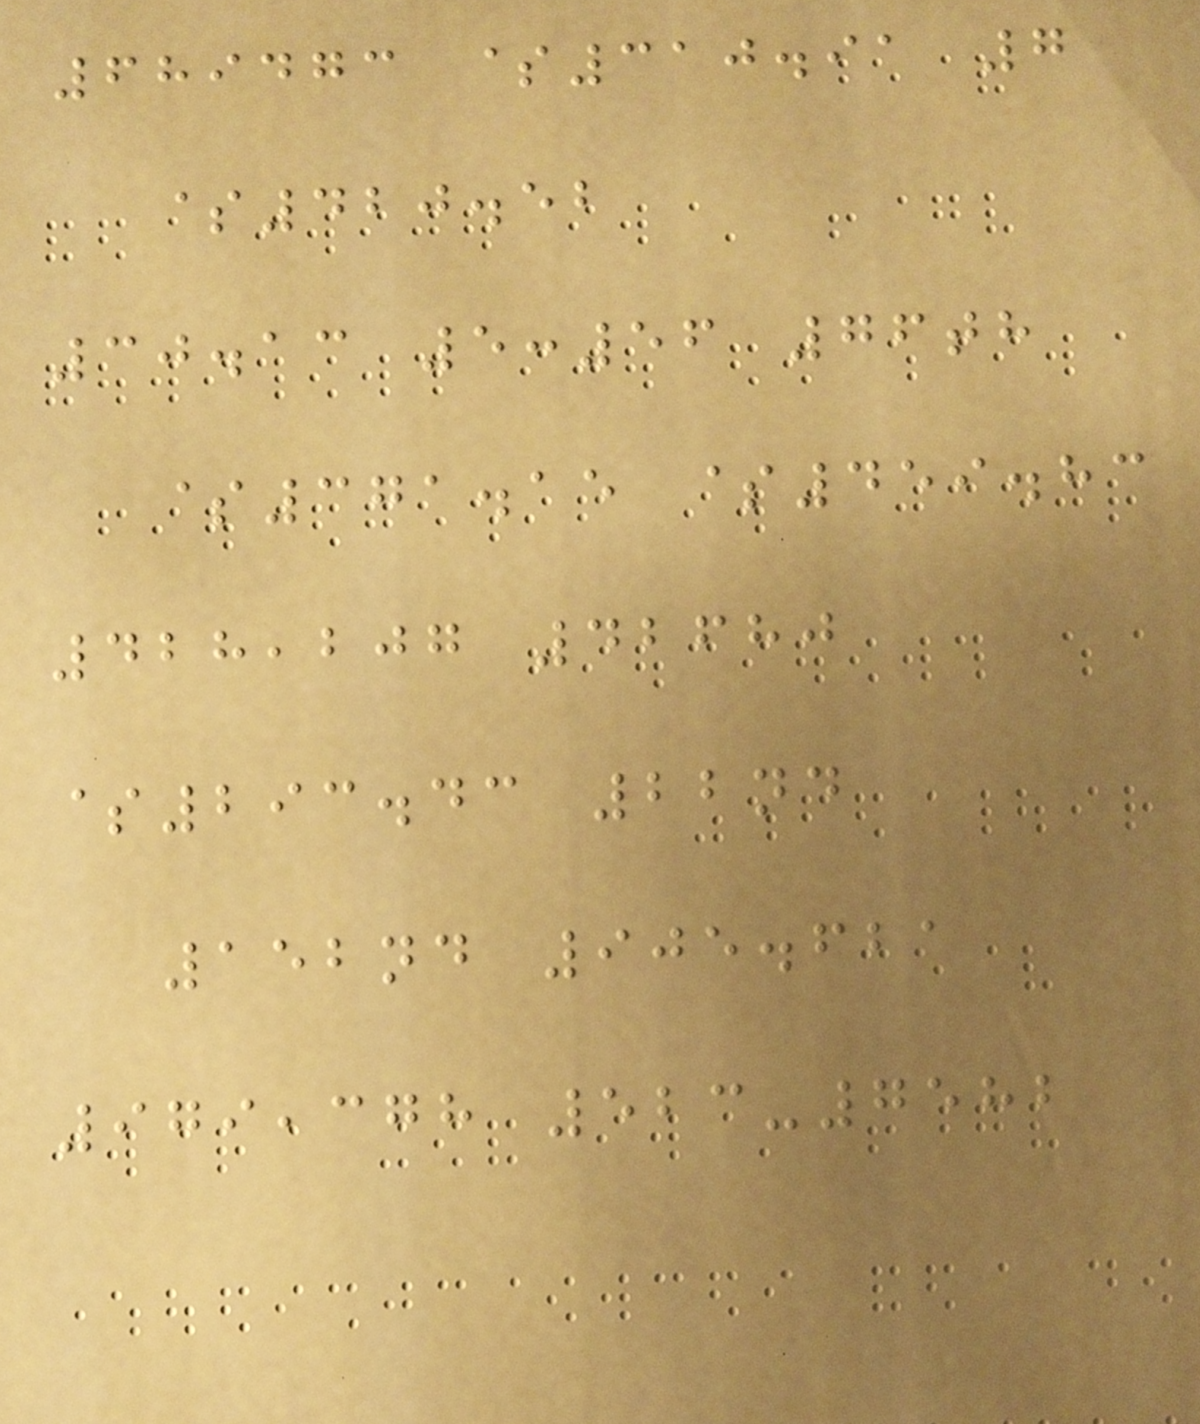689473 $310.91 7
$420.52
30.13 5:56 76th
$371.15 $459.83
428,207 42680
$293.43 22nd
152nd 905.621
979,378 523-7582
